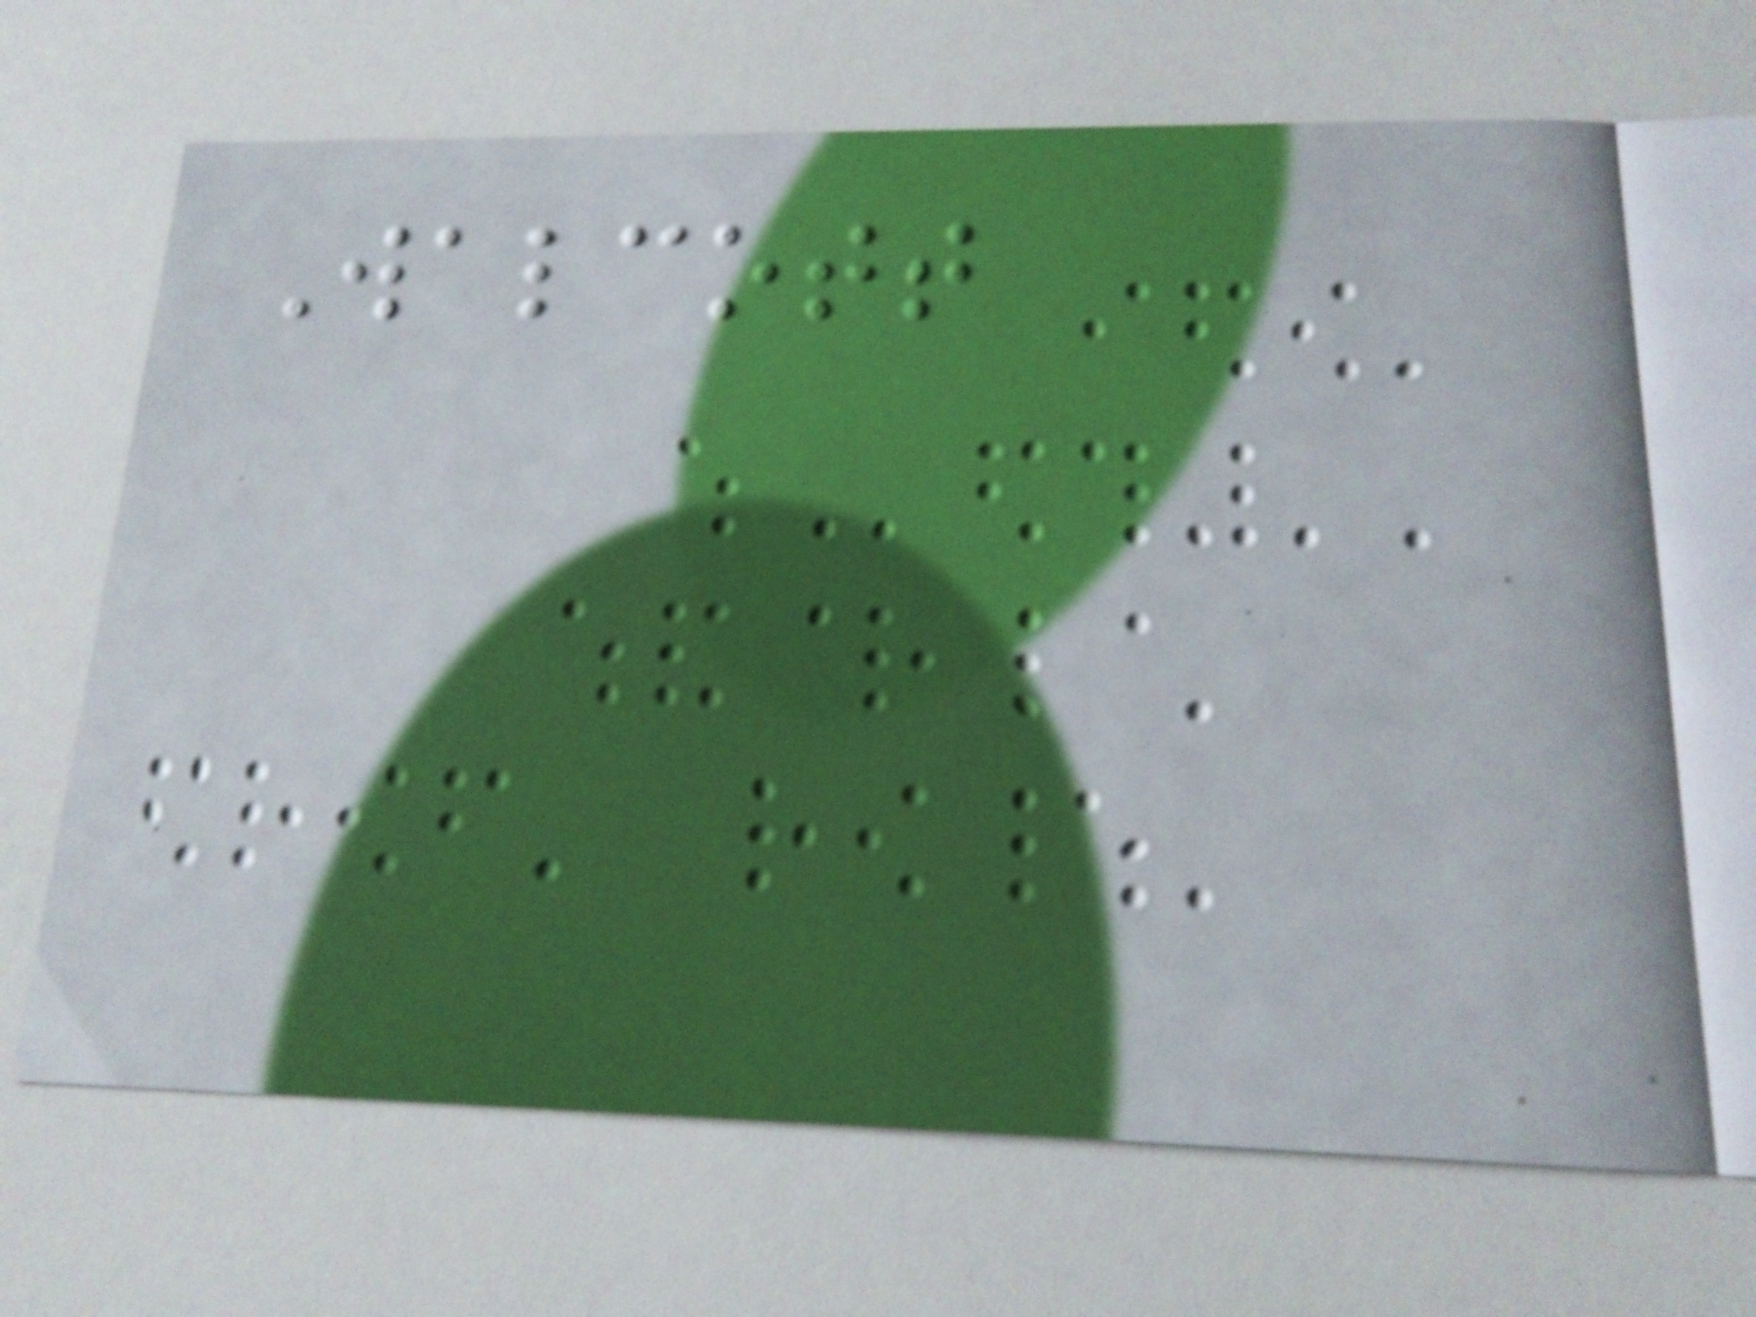Walcott
